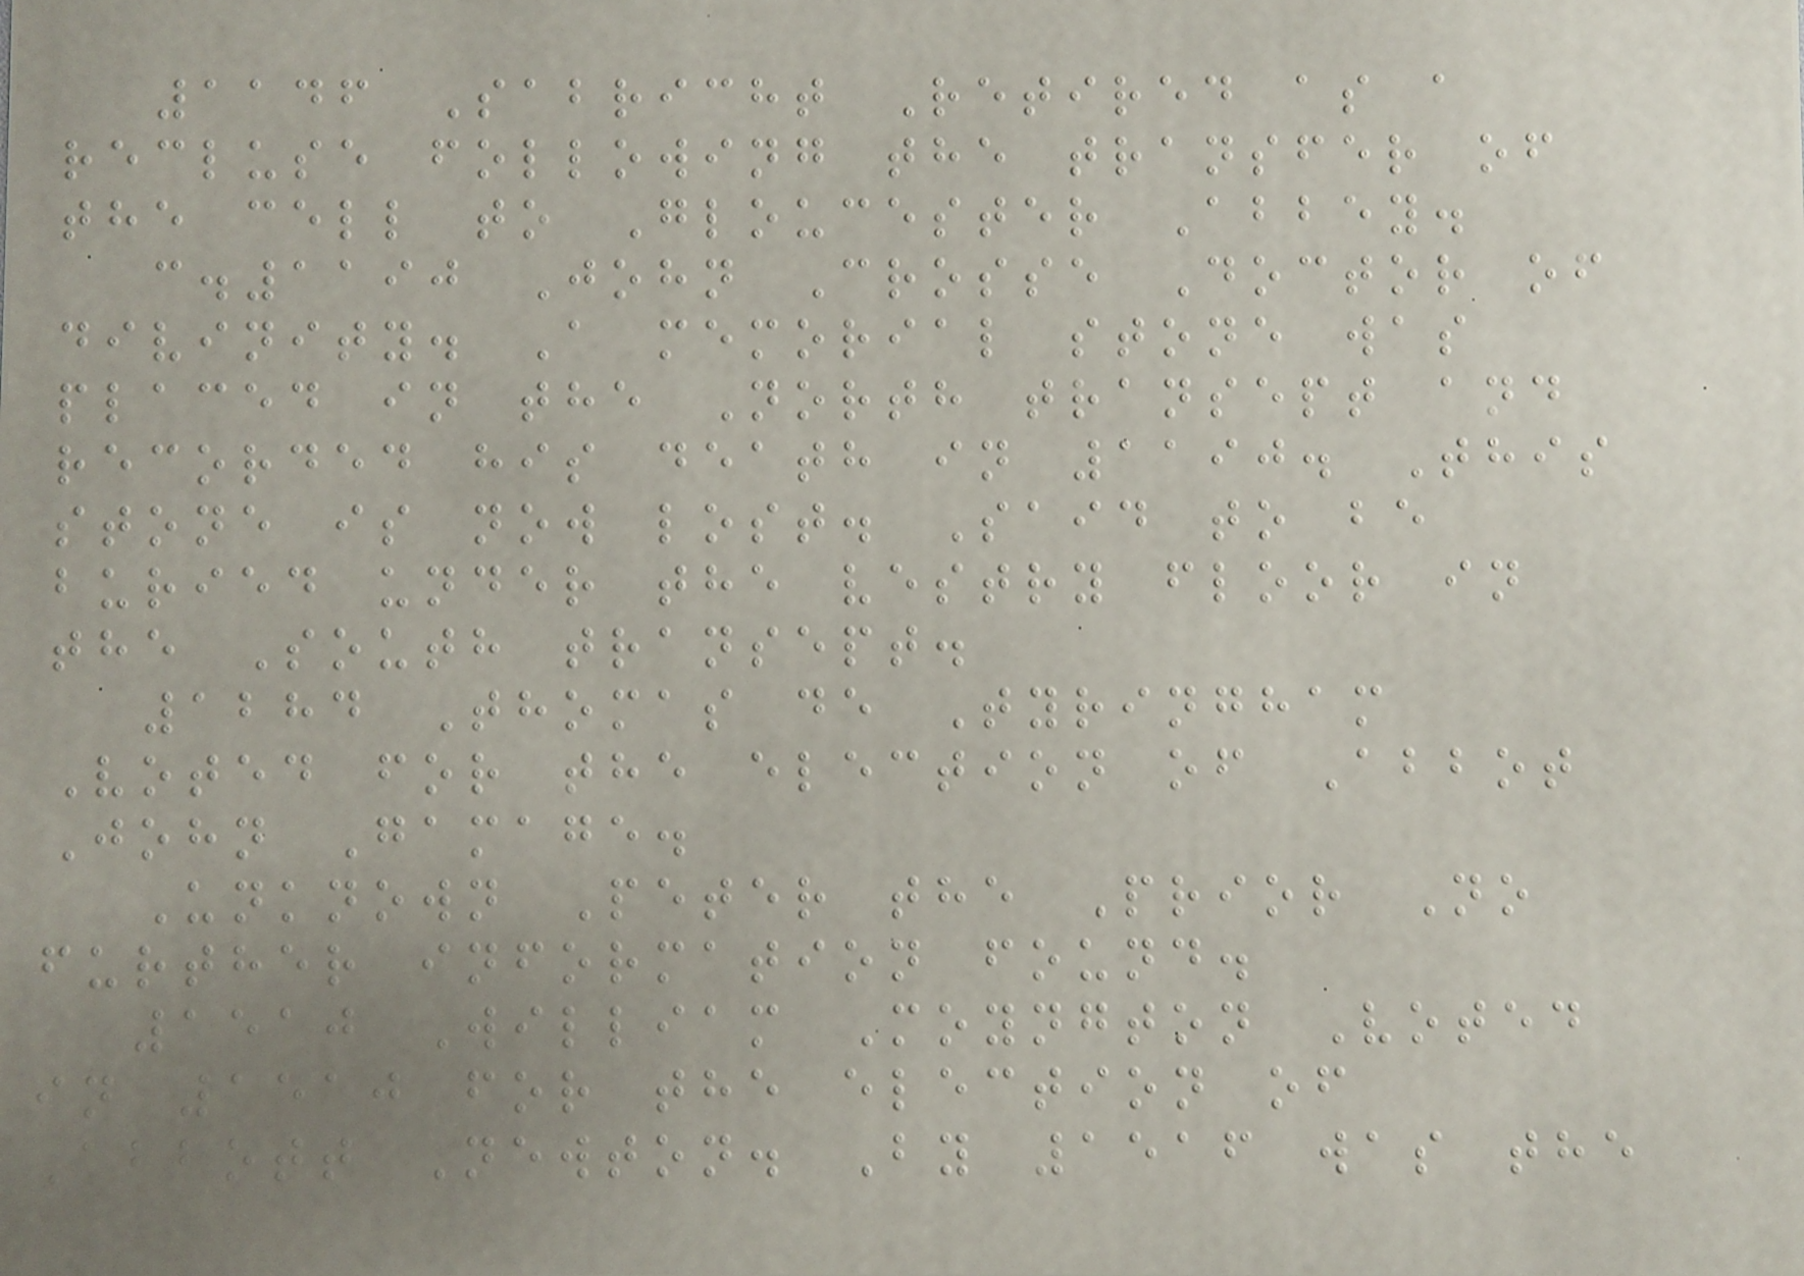1146 Sabricht Retired as a
recluse following the transfer of
the cell to Gloucester Abbey.
c.1190 John Crosse Doctor of
divinity. A memorial stone was
placed in the North transept and
recorded his death in 1190. This
stone is now lost. Said to be
buried under the vestry floor in
the South transept.
1284 Thomas de Tyringham
Voted for the election of Abbot
John Gamage.
Unknown Peter the Prior No
further information found.
1510 William Moyngton Voted
in 1510 for the election of
Abbott Newton. By 1516 was the
